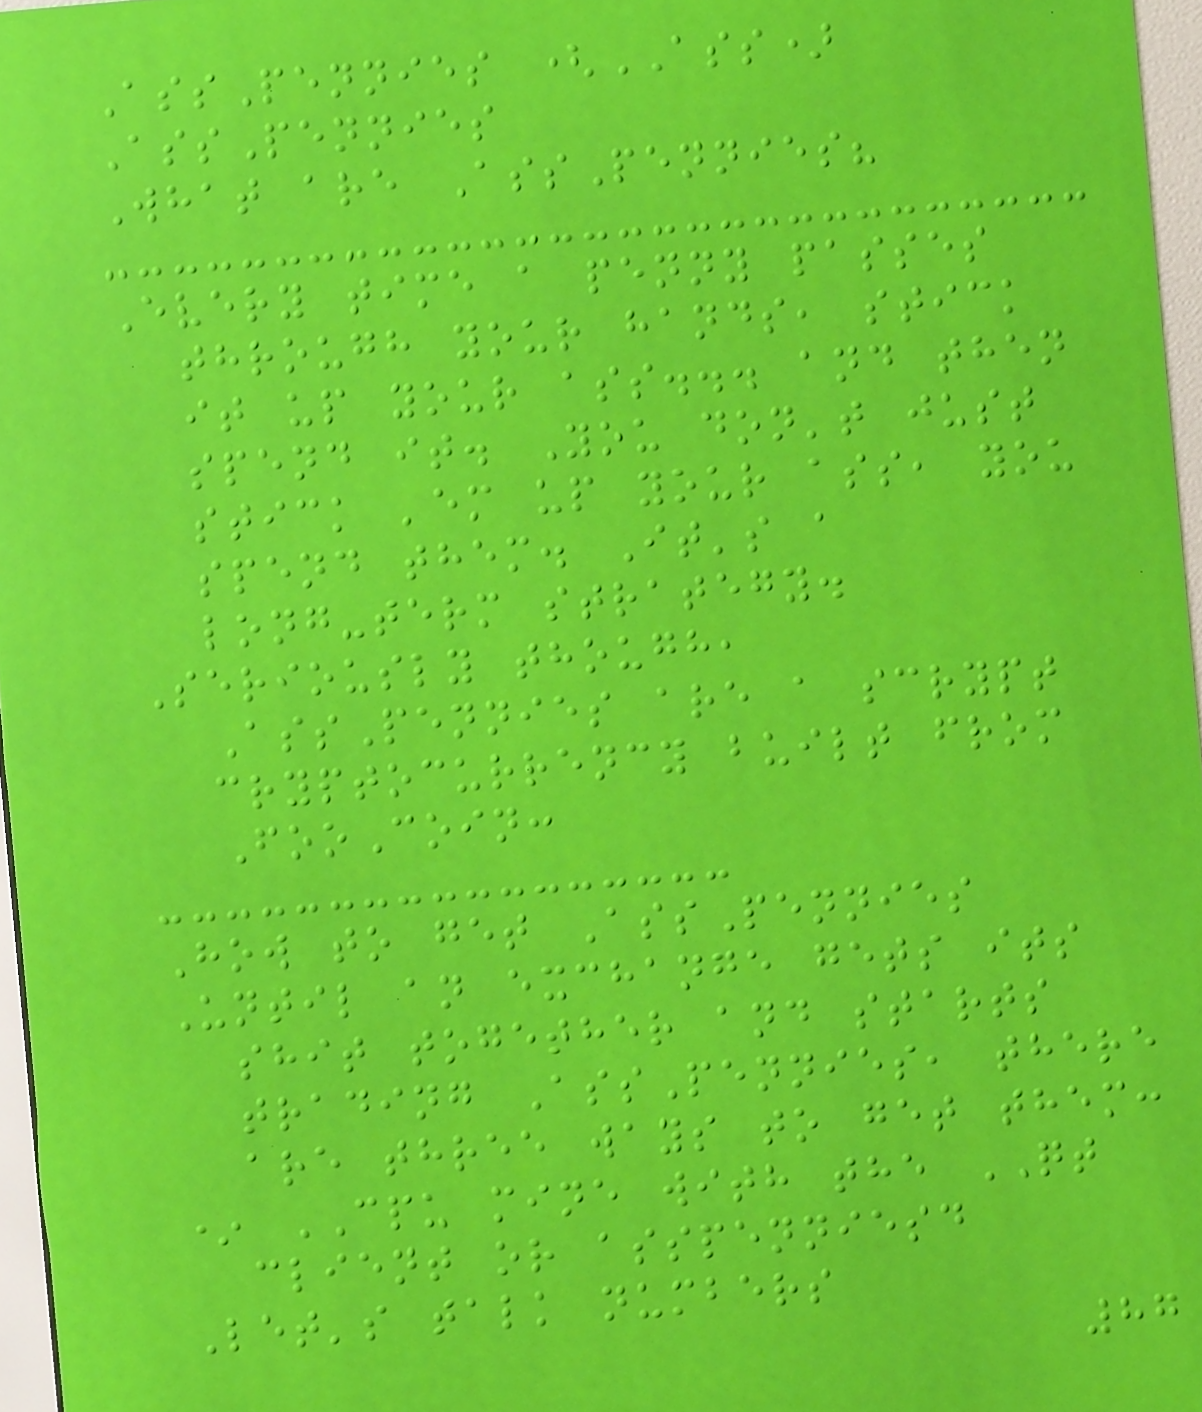AssPennies (ASS)
AssPennies
What are AssPennies?
Every time a penny passes
through your hands, stick
it up your ass... and then
spend it. You don't just
stick 'em up your ass, you
spend them. It's a
long-term strategy.
Seriously though,
AssPennies are a scrypt
cryptocurrency built from
FooCoin:
How to get AssPennies
Until an exchange gets its
shit together and starts
trading AssPennies, there
are three ways to get them:
* CPU mine with the QT
client or asspenniesd
Let's talk numbers
87
